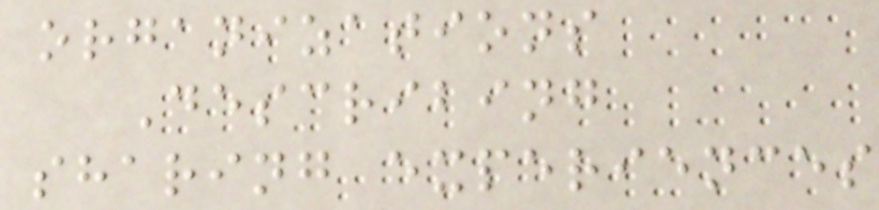organizations
Describing
sharing experiences
